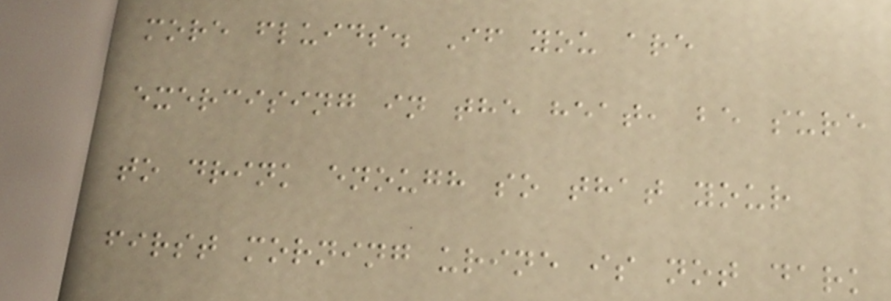more fluids. If you are
exercising in the heat, be sure
to drink enough so that your
first morning urine is not dark
